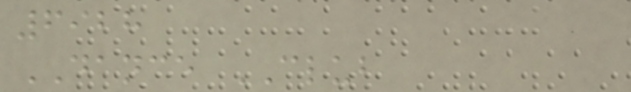6928
DANCE CLUB
